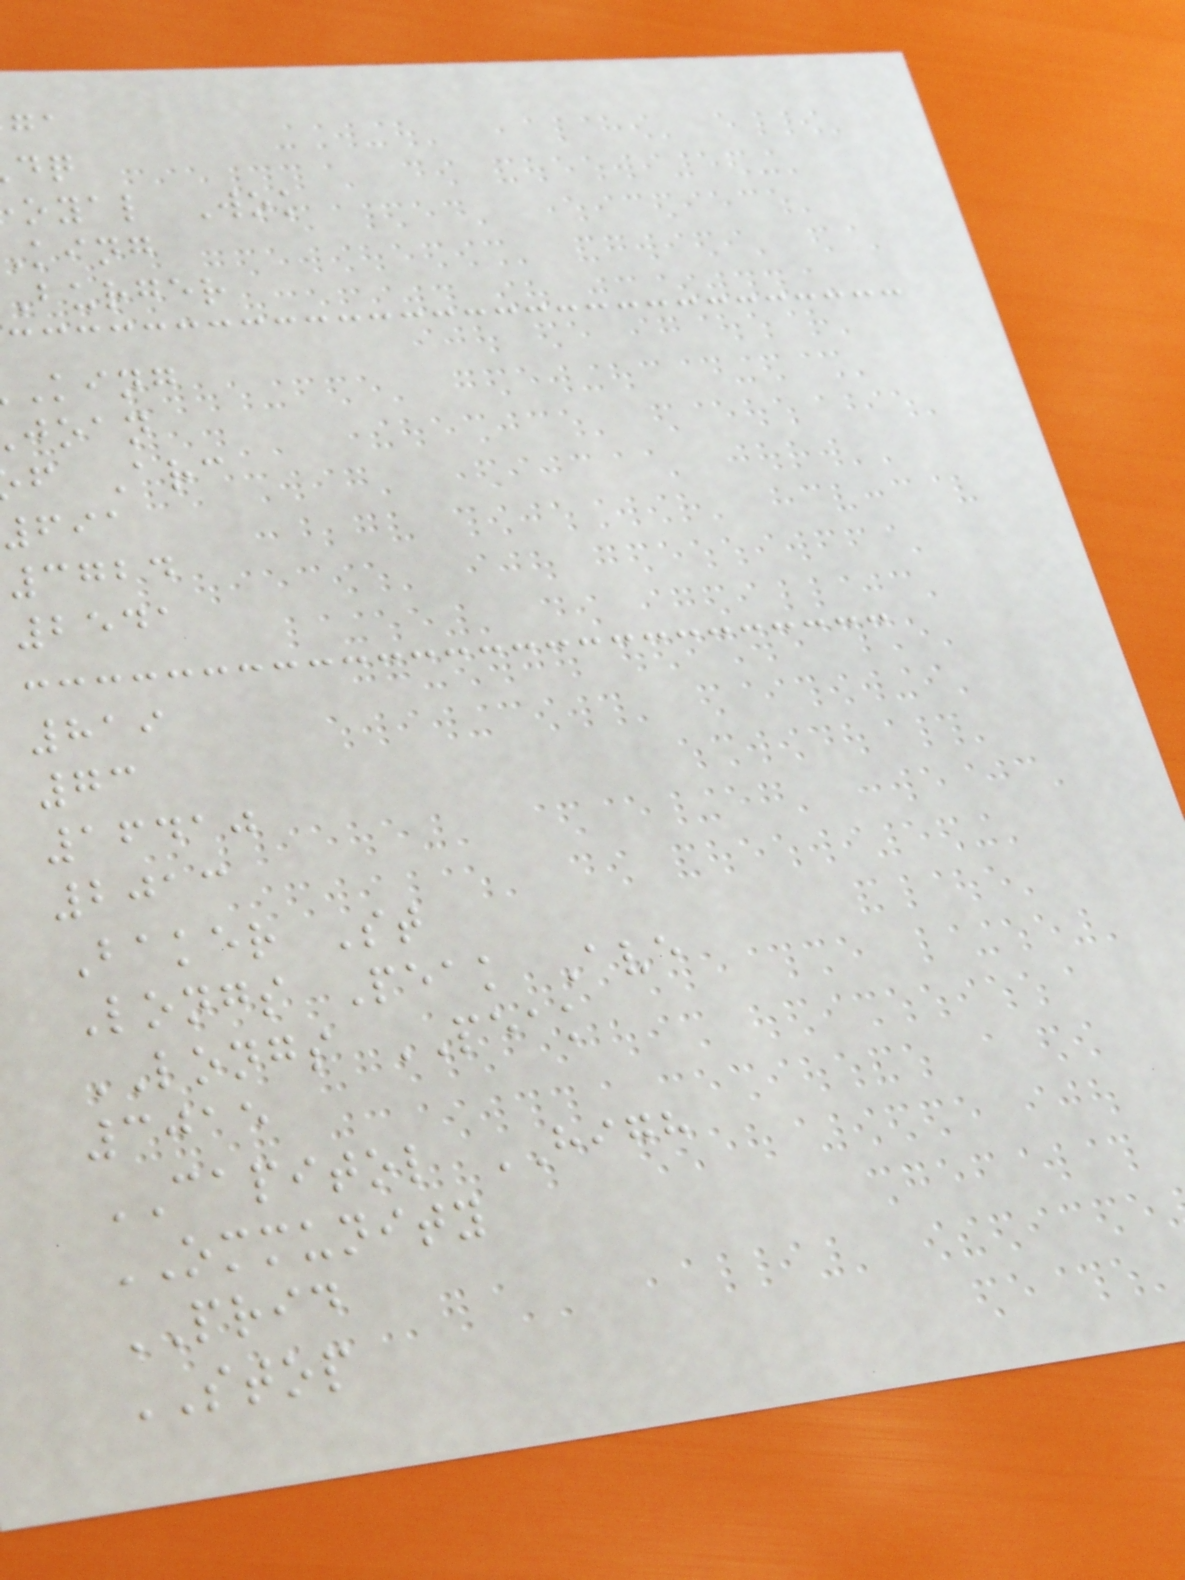oyal Wok
king
burger
king
joan
f Arc
691
3724
2541
819
73
16410
2013
Baker St
Longs Peak Ave
LONGS PEAK
3015
CAPITOL HIGH
OMMUNITY
PRID
STOP
